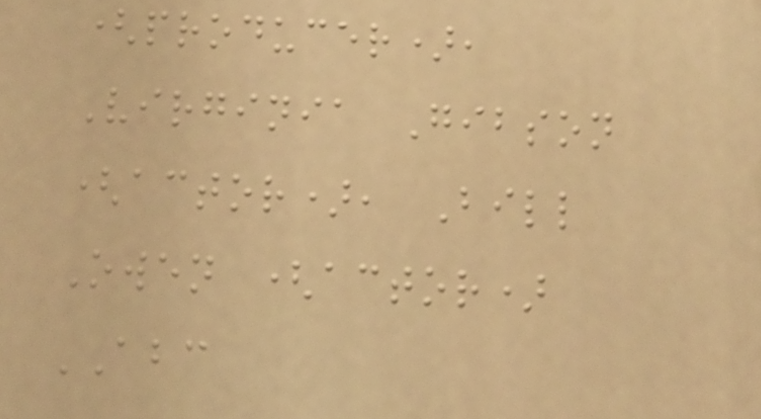(producer),
Virginia Gibson
(actor), Bill
Owen (actor)
ABC
